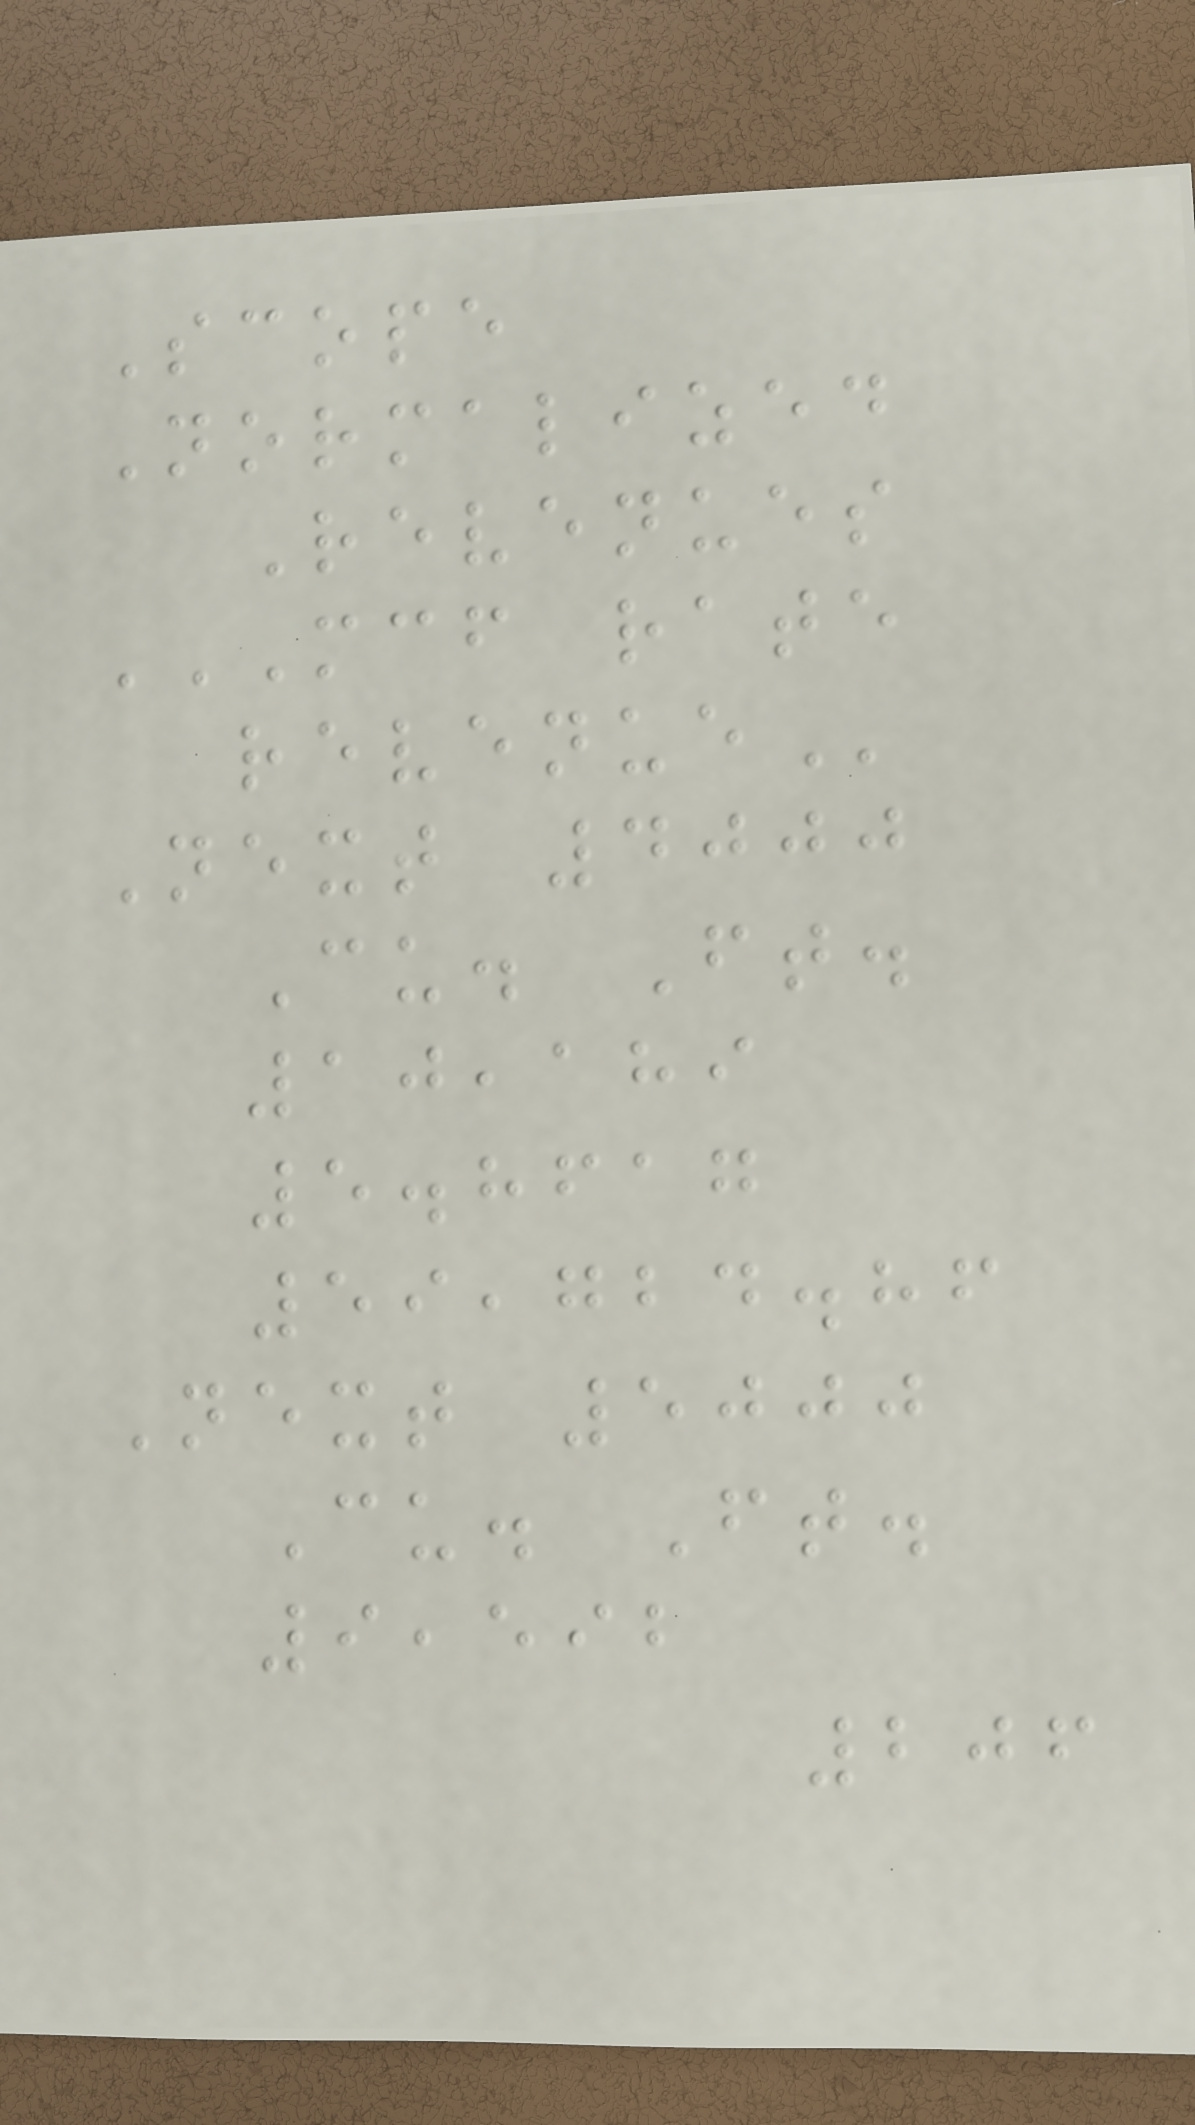Scope
Normalized
Revenues
MCF RATE
REVENUE
Next 4000
Cu. Ft.
10,189
5.8617
59,724.86
Next 5000
Cu. Ft.
9,592
206
